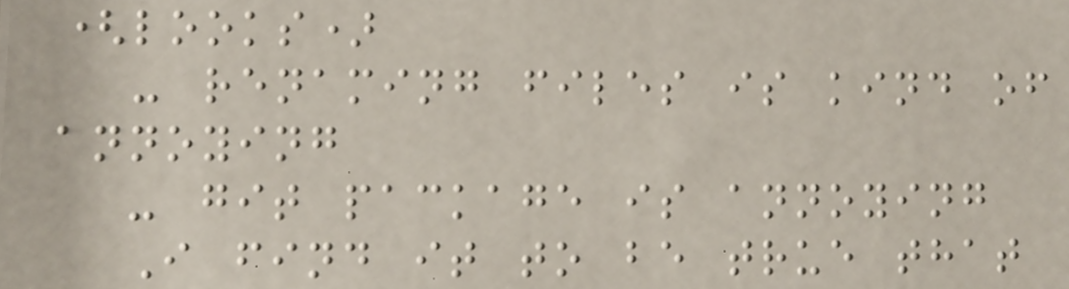(looks)
- renaming files is kind of
annoying
- git package is annoying
I find it to be true that
